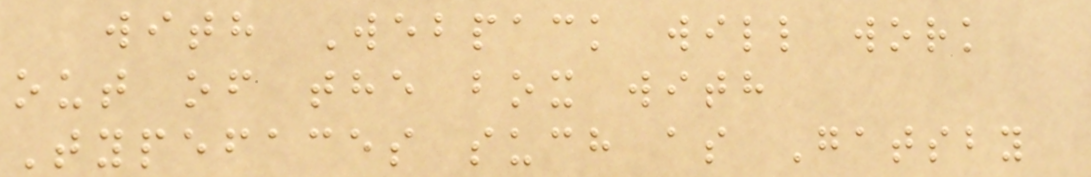with Webpack will work
out of the box with
Typefaces such as Gatsby
